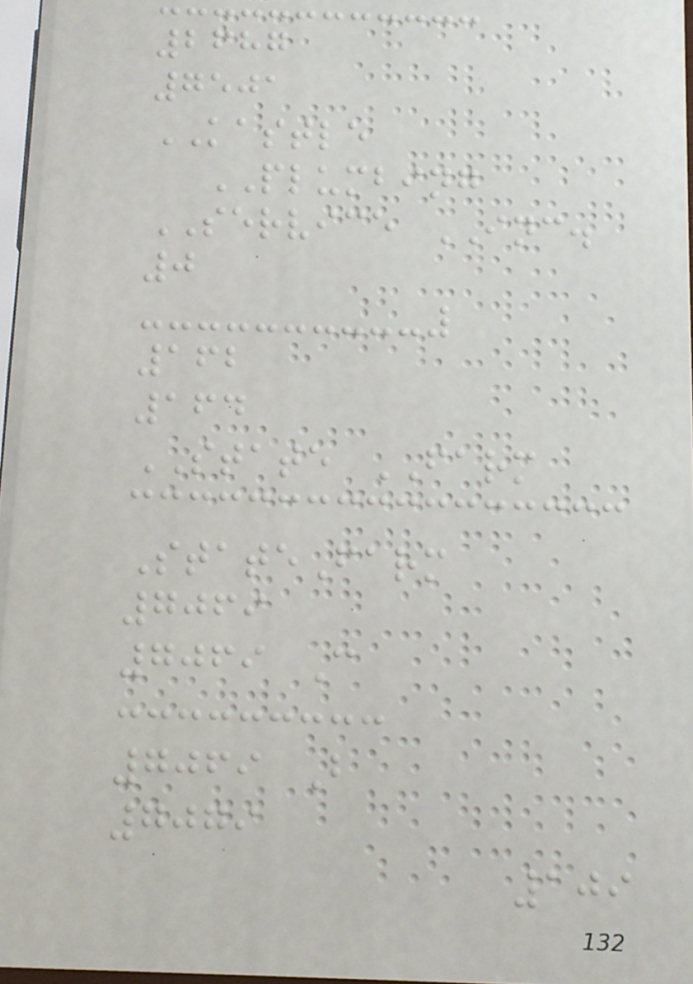2687
7501
KASTLE
PLUMBING
SERVICE INC.
0
162
164
STATE FARM
StateFarm
7069
7069 C
7069 B
7079
109
